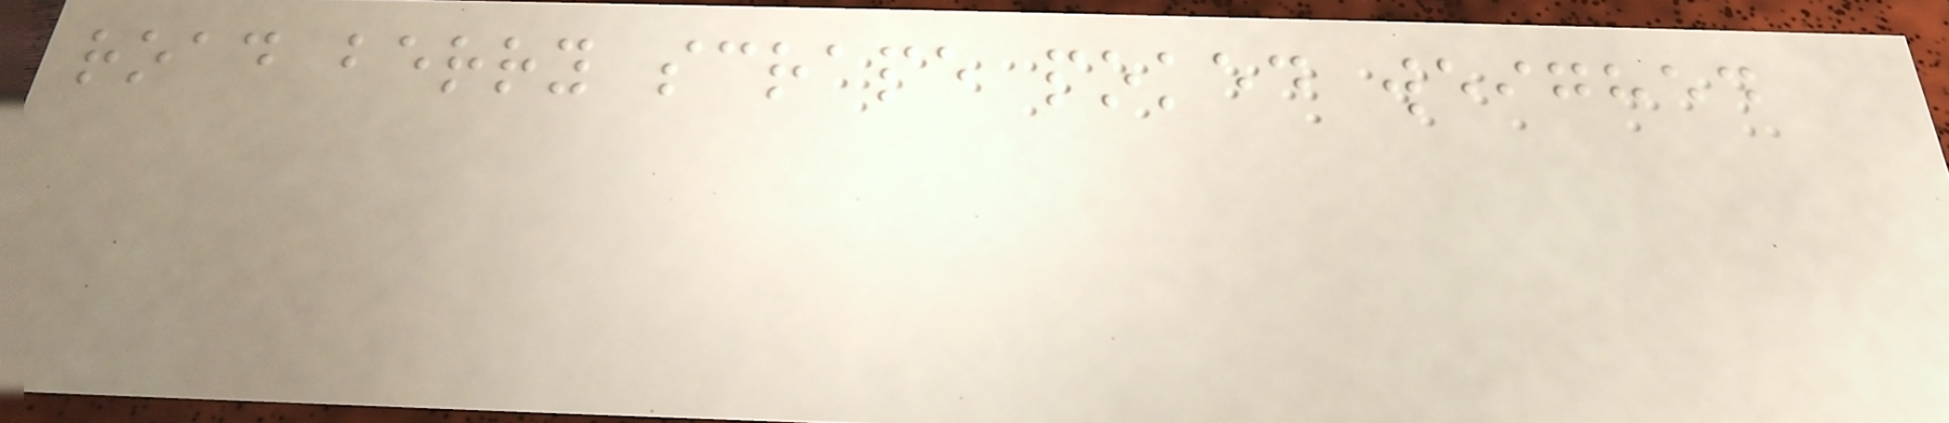road berry scrape poked weighed
